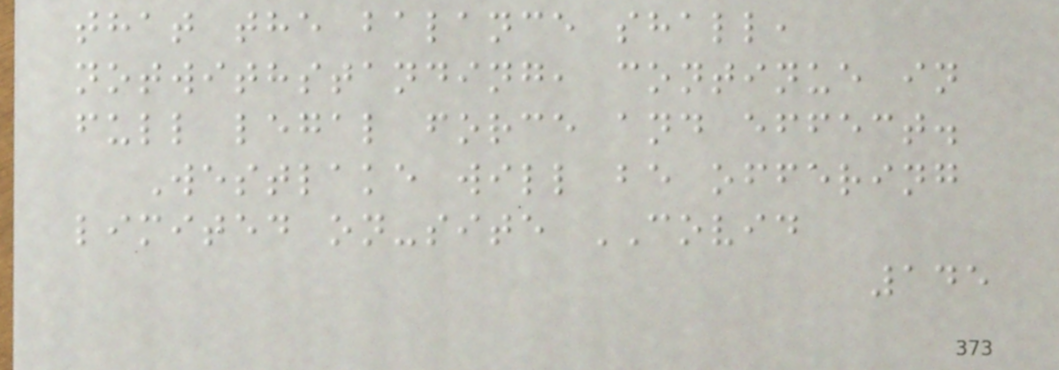that the balance shall,
notwithstanding, continue in
full legal force and effect.
Westlake will be offering
limited on-site COVID
145
